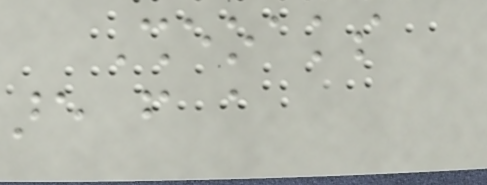Sheoaks
are from a
